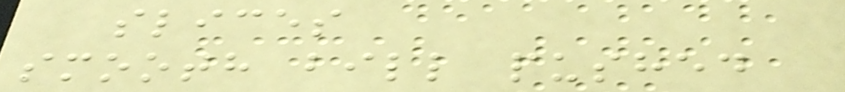slices
smooth bill pushed
